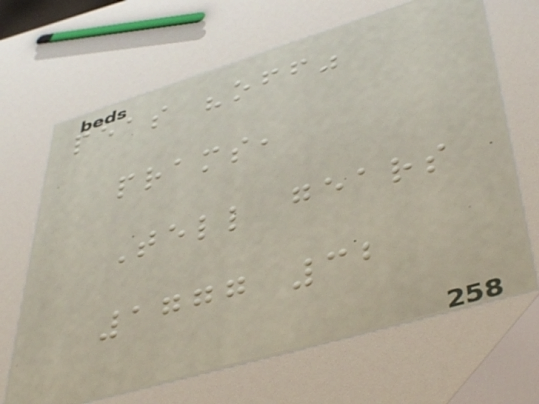peas "off"
prams,
Tell gears
1777 32
